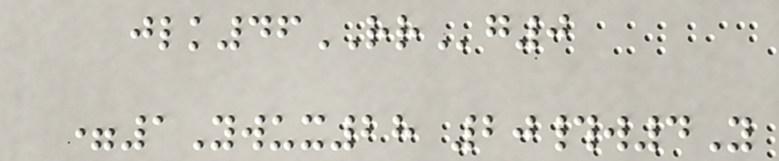jlk46RRg0
=1Ywux28 20#w4Y
